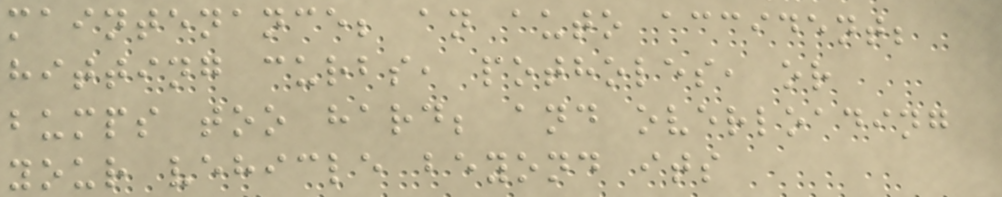maintenance; an auto accident;
hitting curbs, potholes, or
bumps too hard; and overloading
your vehicle beyond its
